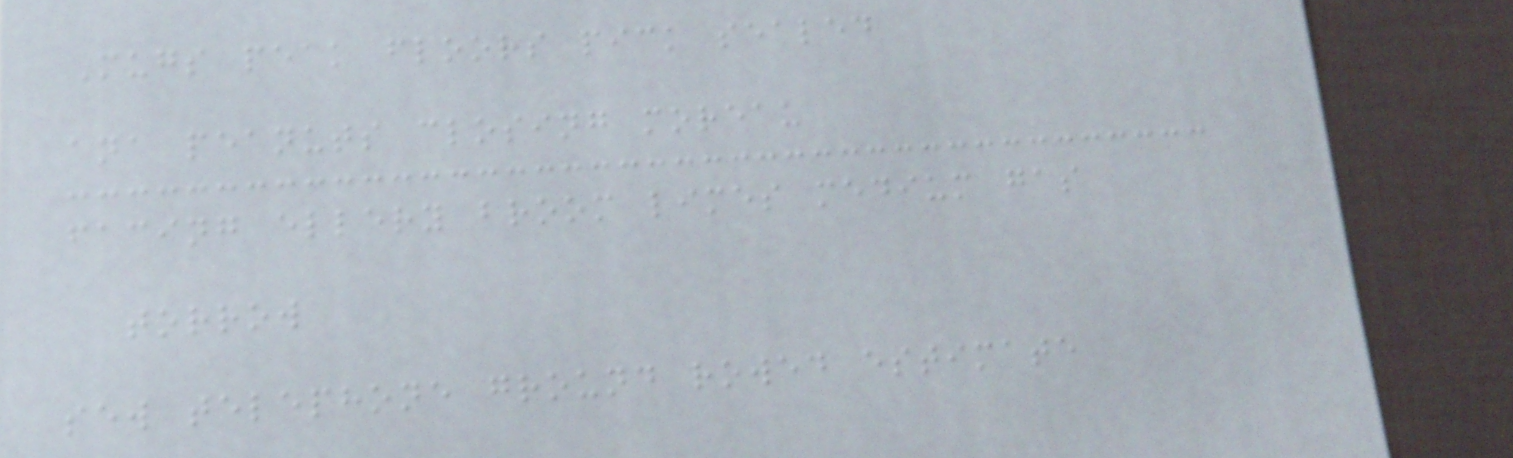Mugs peak floors pick sealed
ana peanuts closing moreau
facing ellery broom limes medium gas
torrow
sew telephone ground rowed estimate
